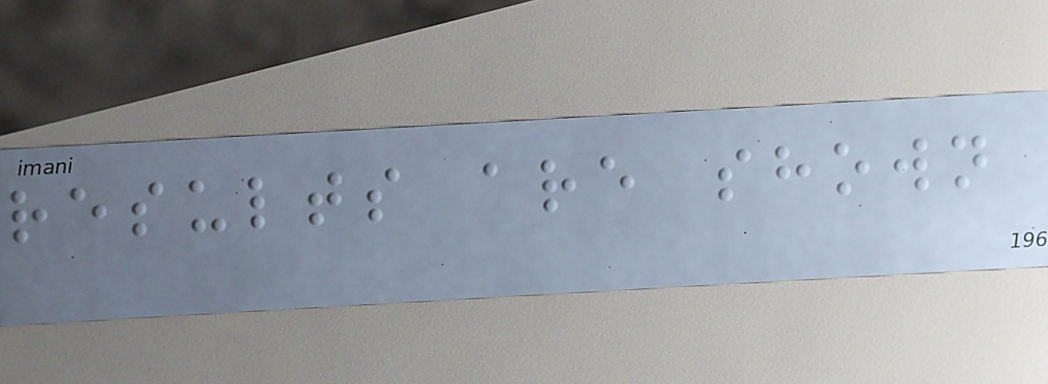results are shown
